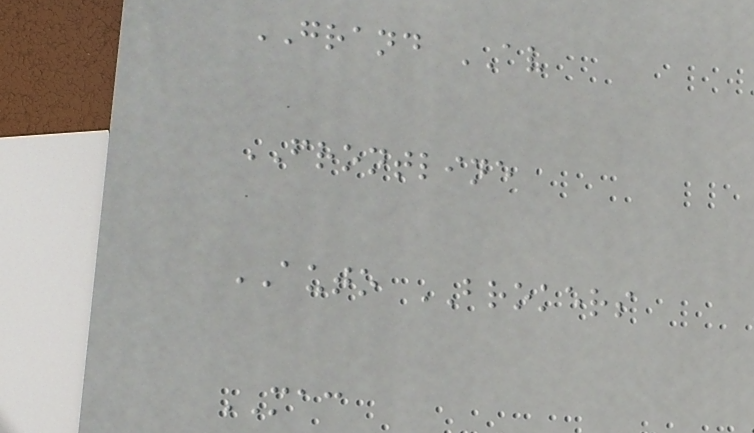GRAND AV
FRONTLINE
AUTO BROKERS
MAC
